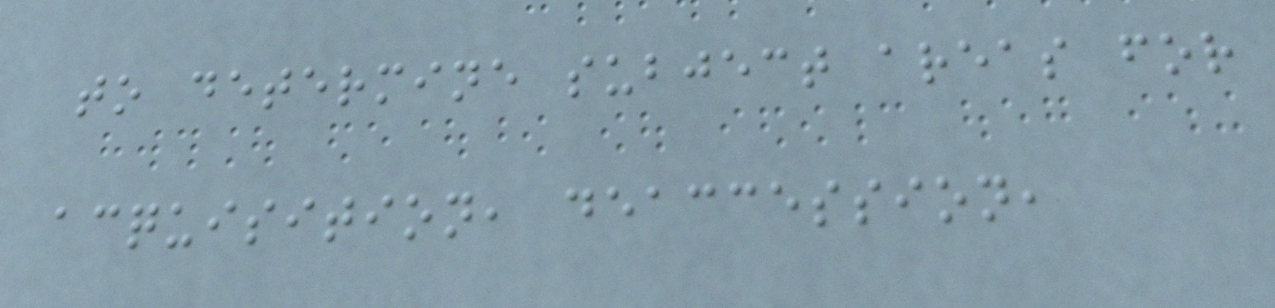to determine subject areas for
acquisition, deaccession,
